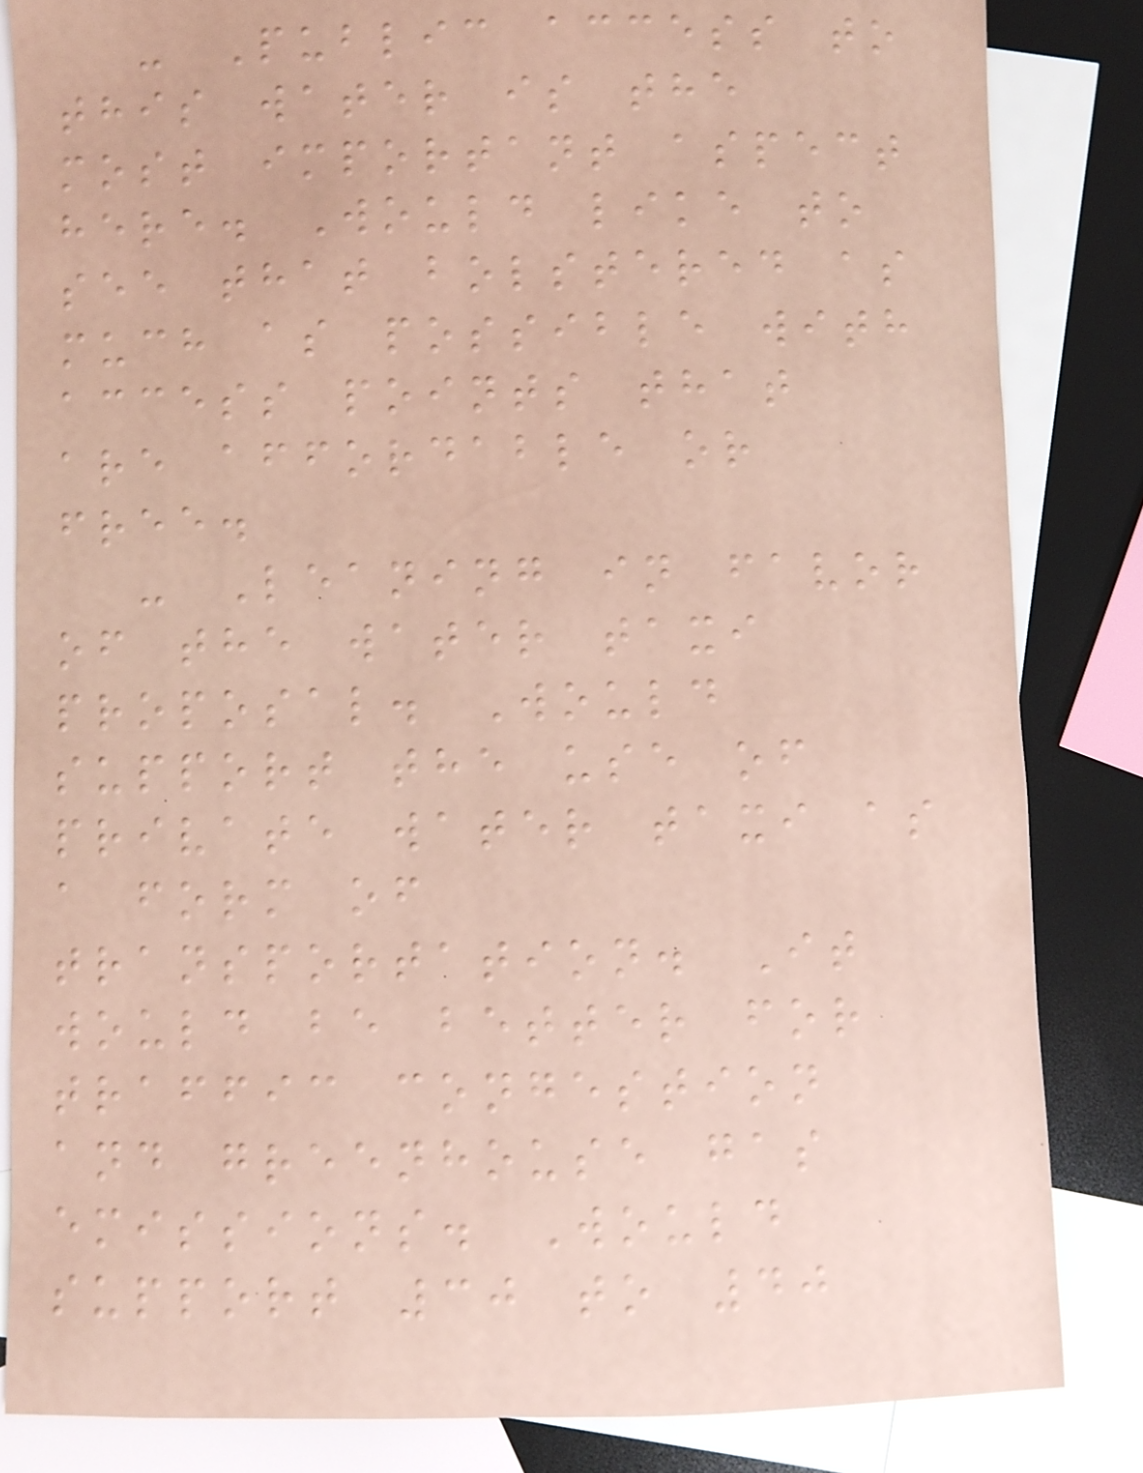- Public access to
this water is the
most important aspect
here. Would like to
see that bolstered as
much as possible with
access points that
are affordable or
free.
- Leaning in favor
of the water taxi
proposal. Would
support the use of
private water taxi as
a form of
transportation. It
would be better for
traffic congestion
and greenhouse gas
emissions. Would
support 30 to 40
